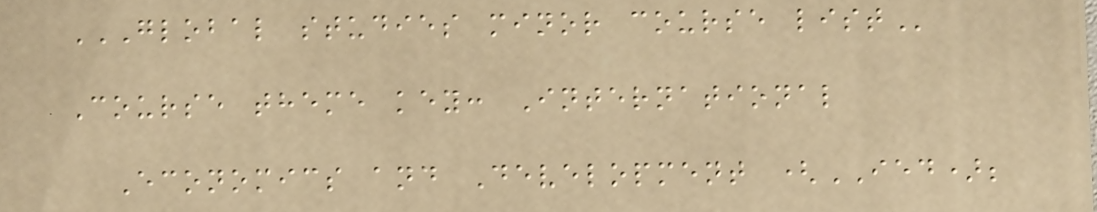GLOBAL STUDIES MINOR COURSE LIST
Course theme key: International
Economics and Development (IED);
